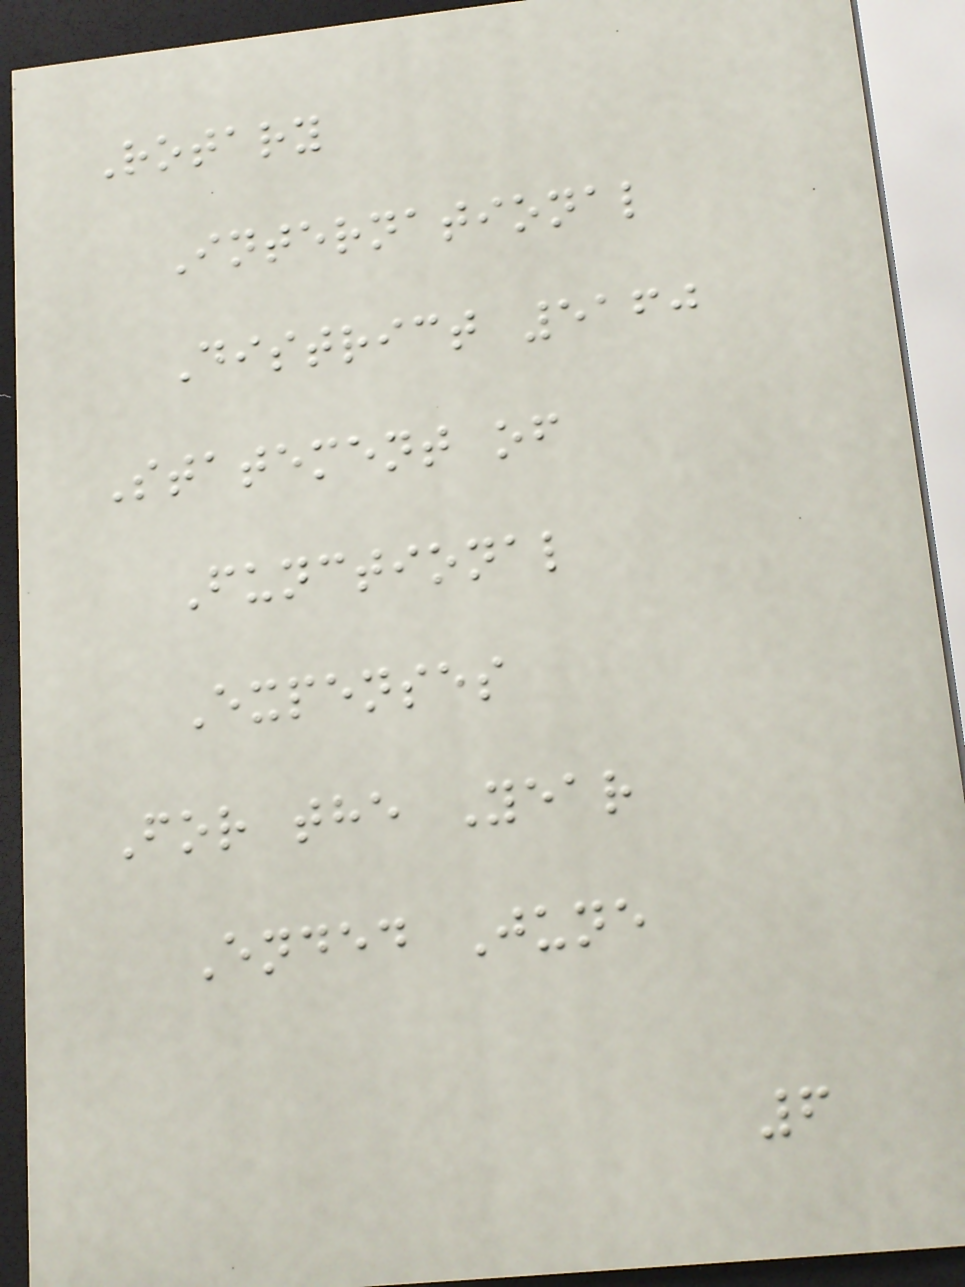Rotary
International
District 5160
Statement of
Functional
Expenses
For the Year
Ended June
6
